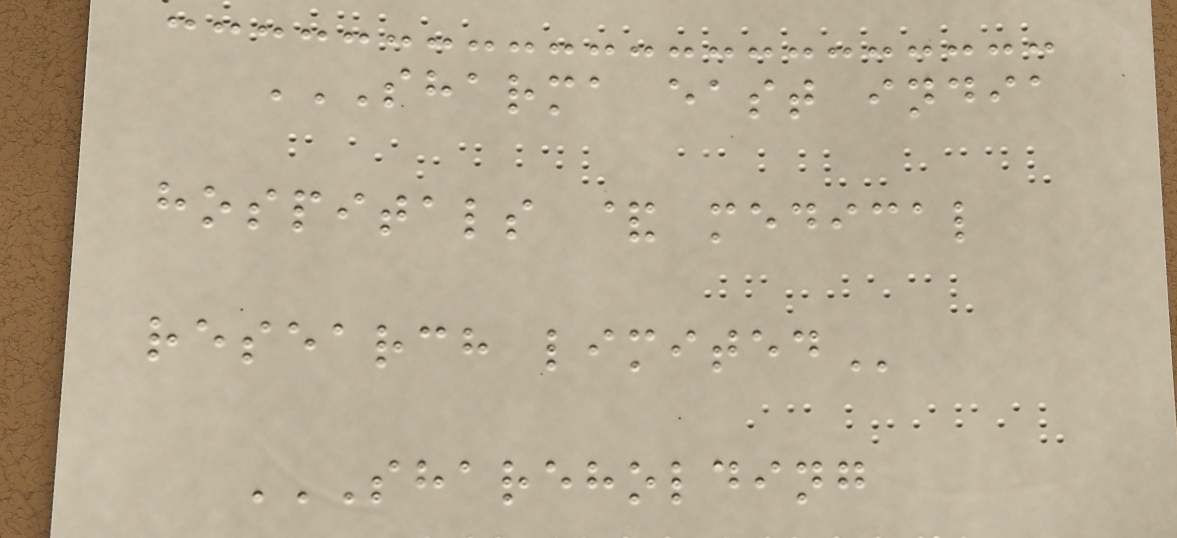SHARMA EAST INDIA
HOSPITALS & MEDICAL
RESEARCH LIMITED
SHAREHOLDING
